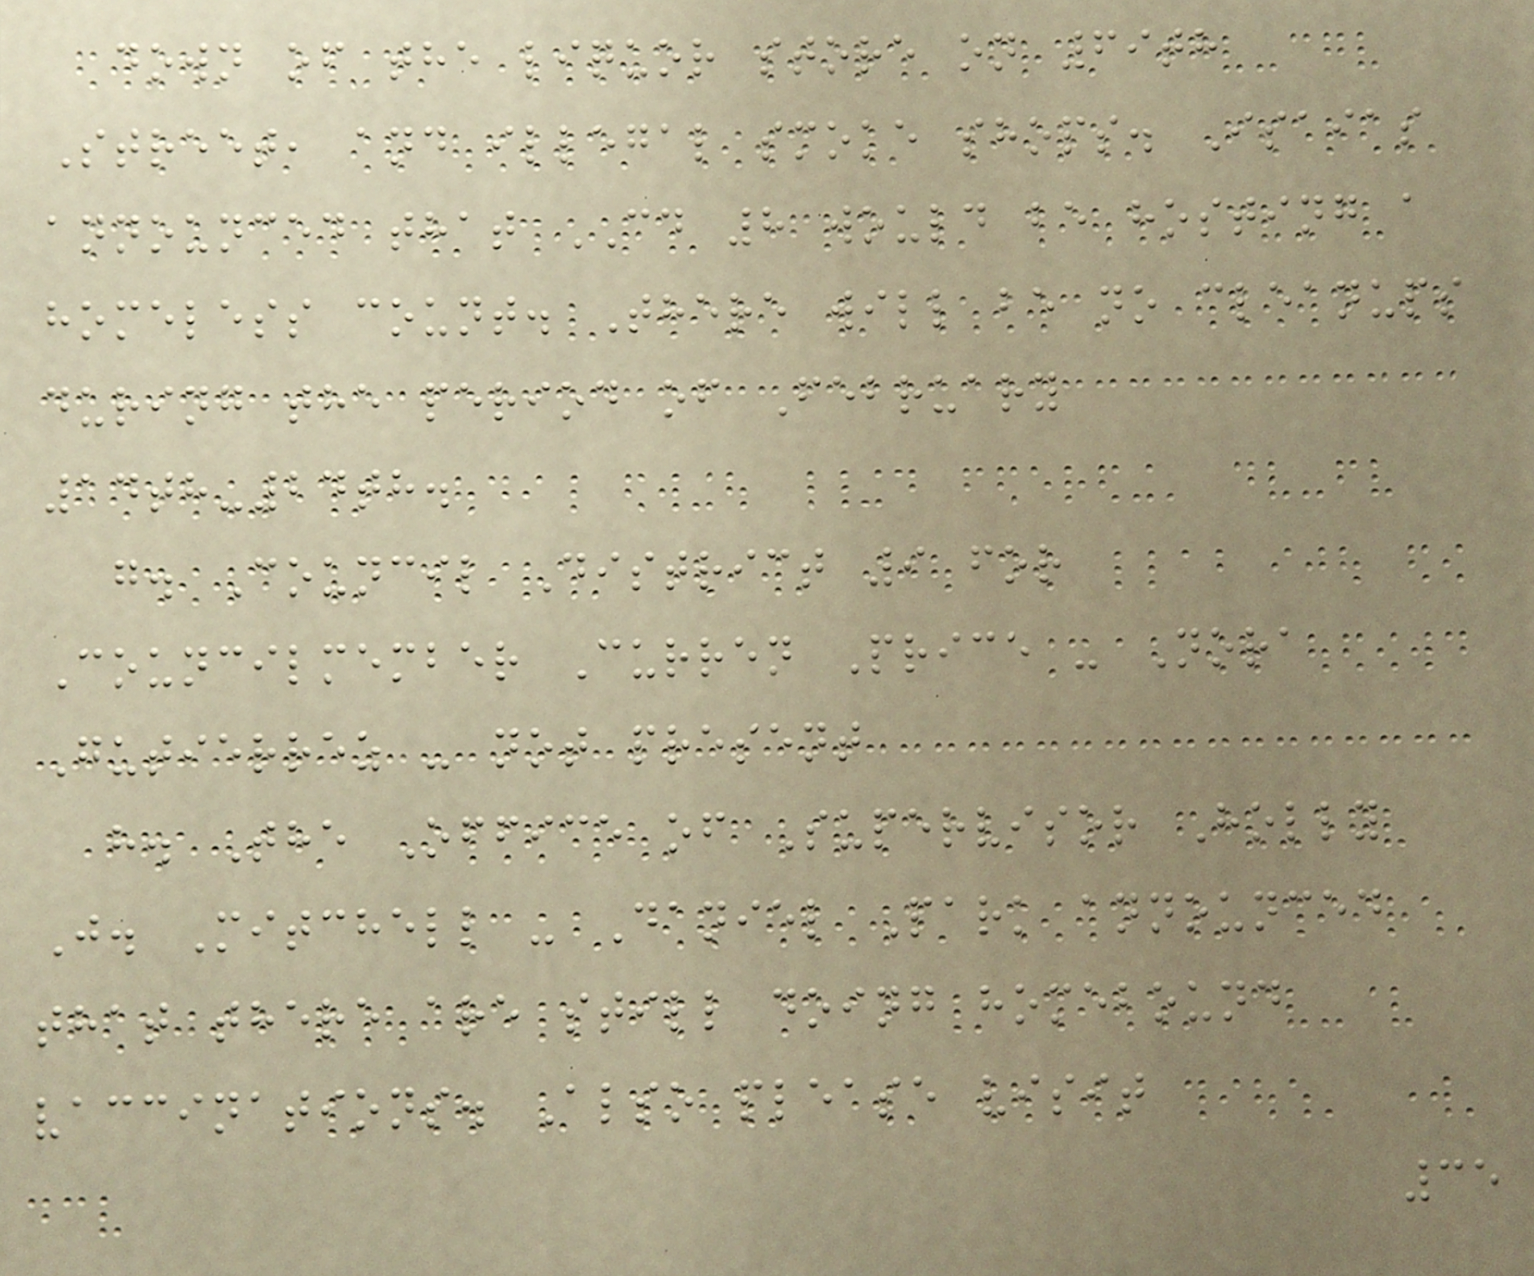down of the liquor store on 69th
Street, and illegal smoke shops. Isaias
announced that CD 8 would be hosting a
homeless count. There will be no cleanups
during the period of February
14th-24th.
g. Council District 9 for
Councilmember Curren Price - Nora
Gutierrez - not present
h. The Office of Supervisor Holly
J. Mitchell - Daniel Park announced
that there are still doing homebound
vaccinations. Also please visit
35
